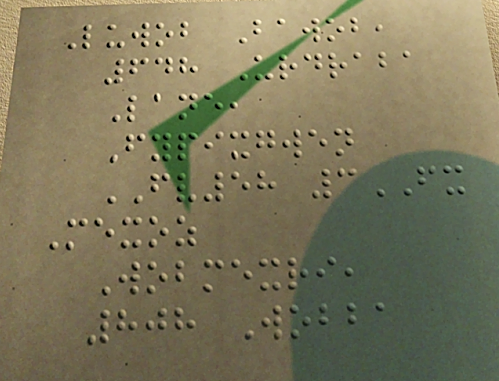Luwob Bawob,
648 Urdraba
Lane,
Fypixgwen
FV58 3FX
Mexoz
Wobmexri,
808 Wobba
